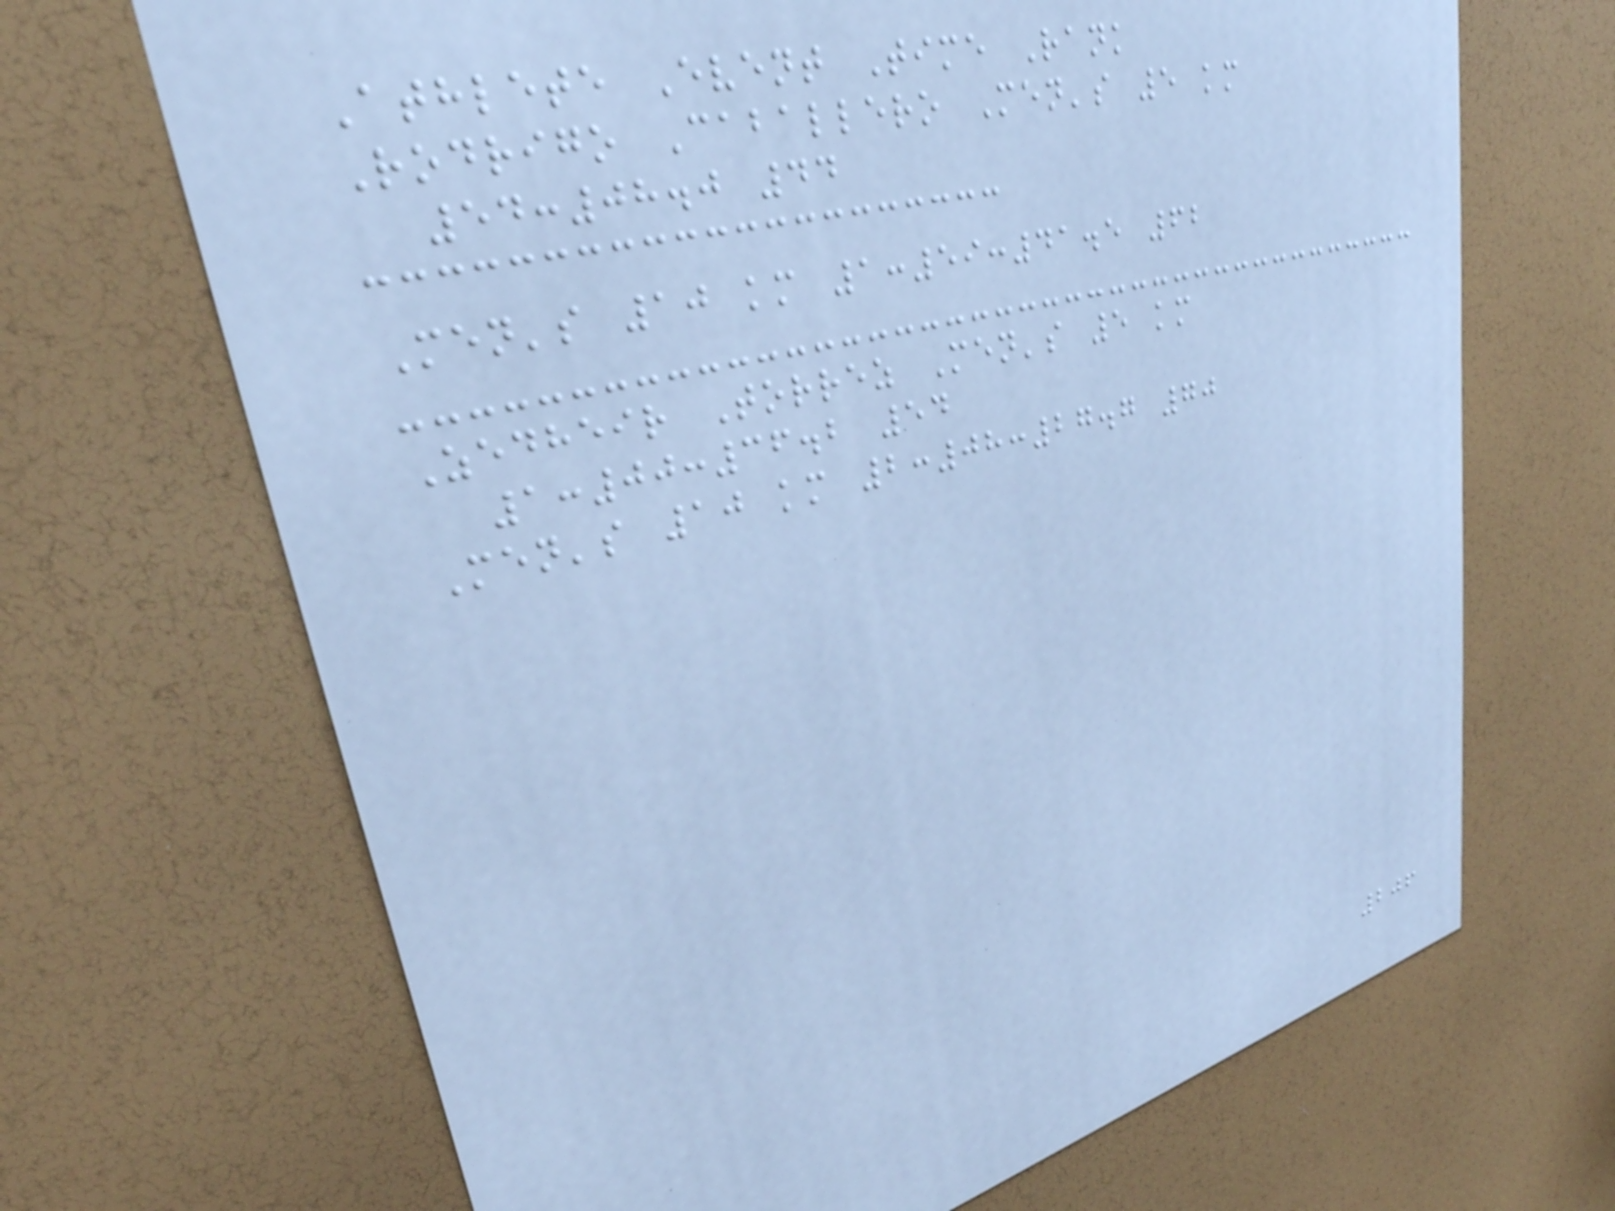Athlete Event Time Rank
Rodrigo Caballero Men's 5 km
54:08.0 44
Men's 10 km 1:59:41.5 62
Zedheir Torrez Men's 5 km
1:00:36.2 54
Men's 10 km 2:08:27.7 70
206
